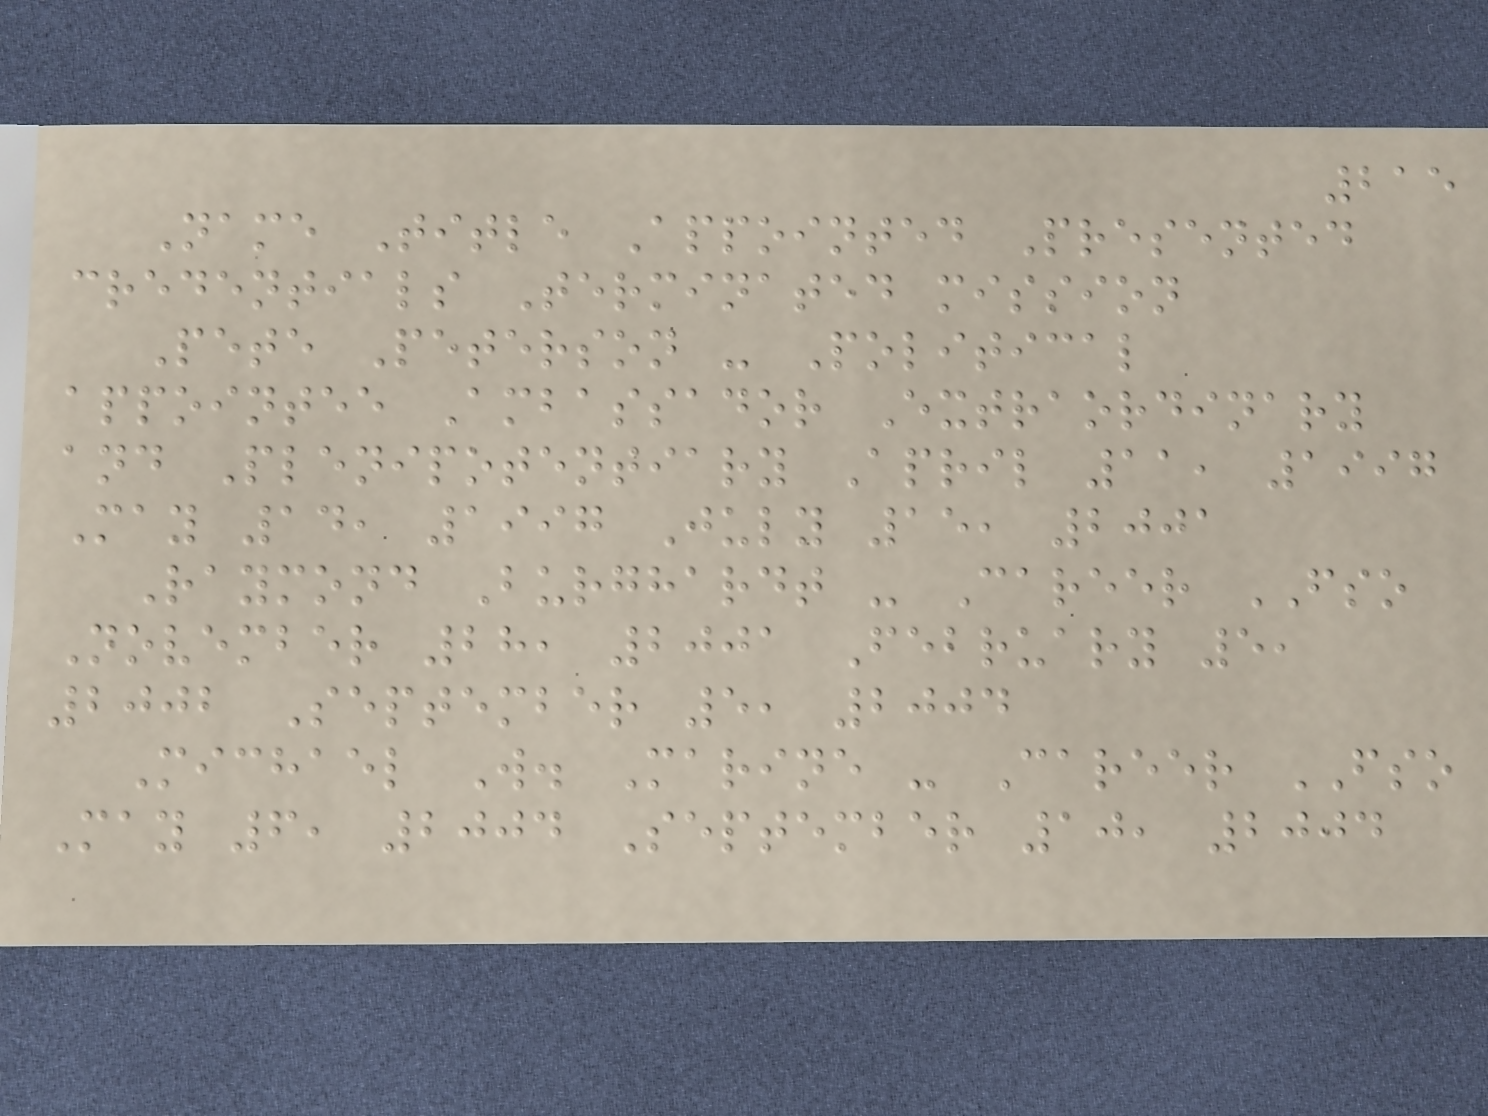215
Name Title Appointed Presented
credentials Terminated mission
Pete Peterson - Political
appointee Ambassador Extraordinary
and Plenipotentiary April 11, 1997
May 14, 1997 July 15, 2001
Raymond Burghardt - Career FSO
November 28, 2001 February 5,
2002 September 5, 2004
Michael W. Marine - Career FSO
May 6, 2004 September 10, 2004
